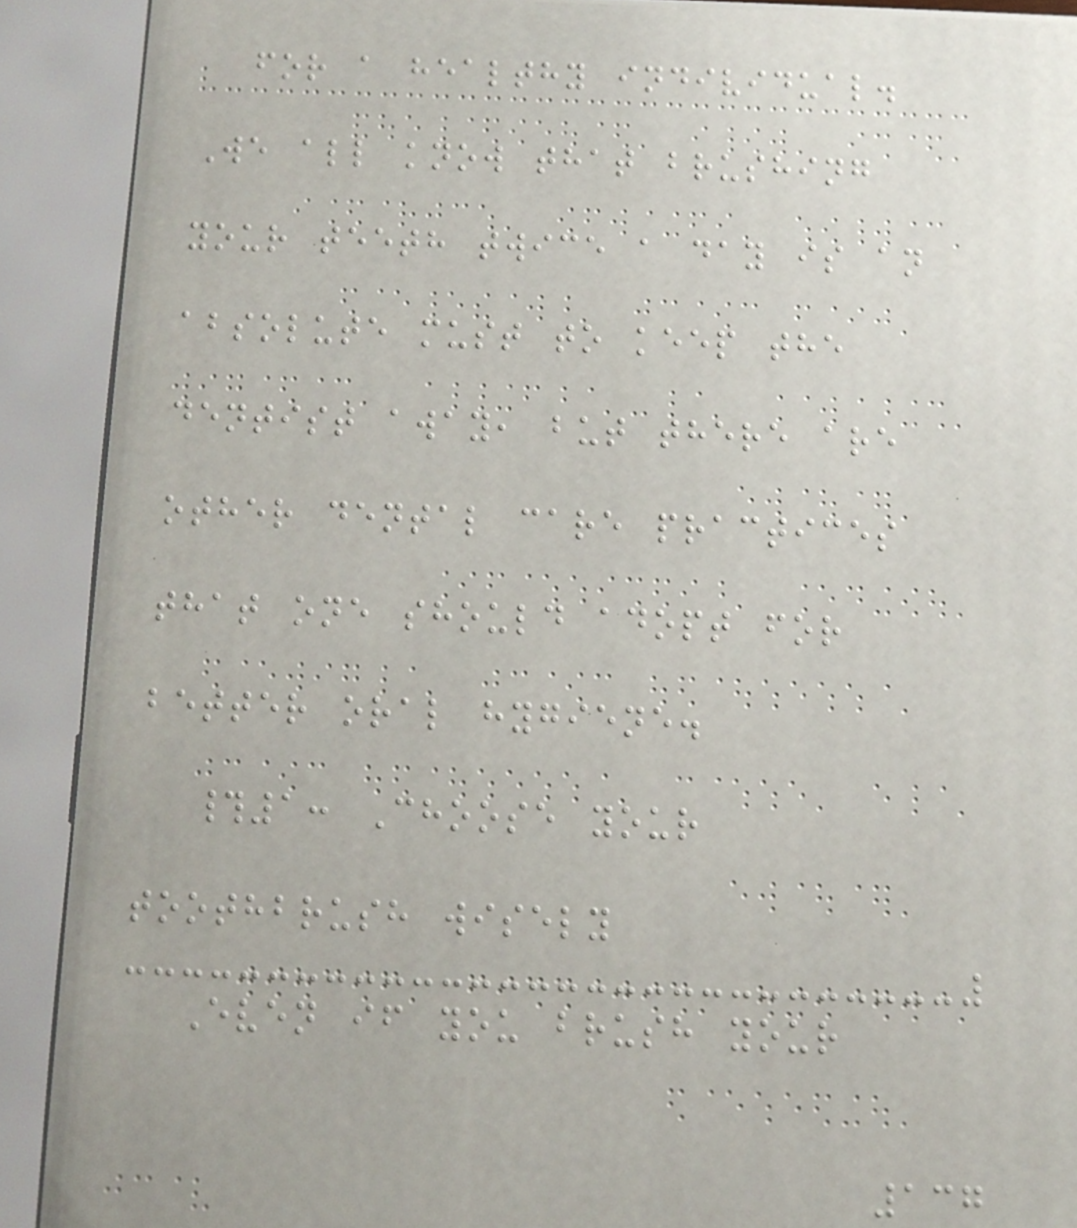for a healthy individual.
We all know that brushing
your teeth twice a day is an
absolute must to keep the
dentist away, but there are
other dental care practices
that one should adopt for
better oral hygiene.
#1: Choose your
toothbrush wisely
Even if you brush your
137
